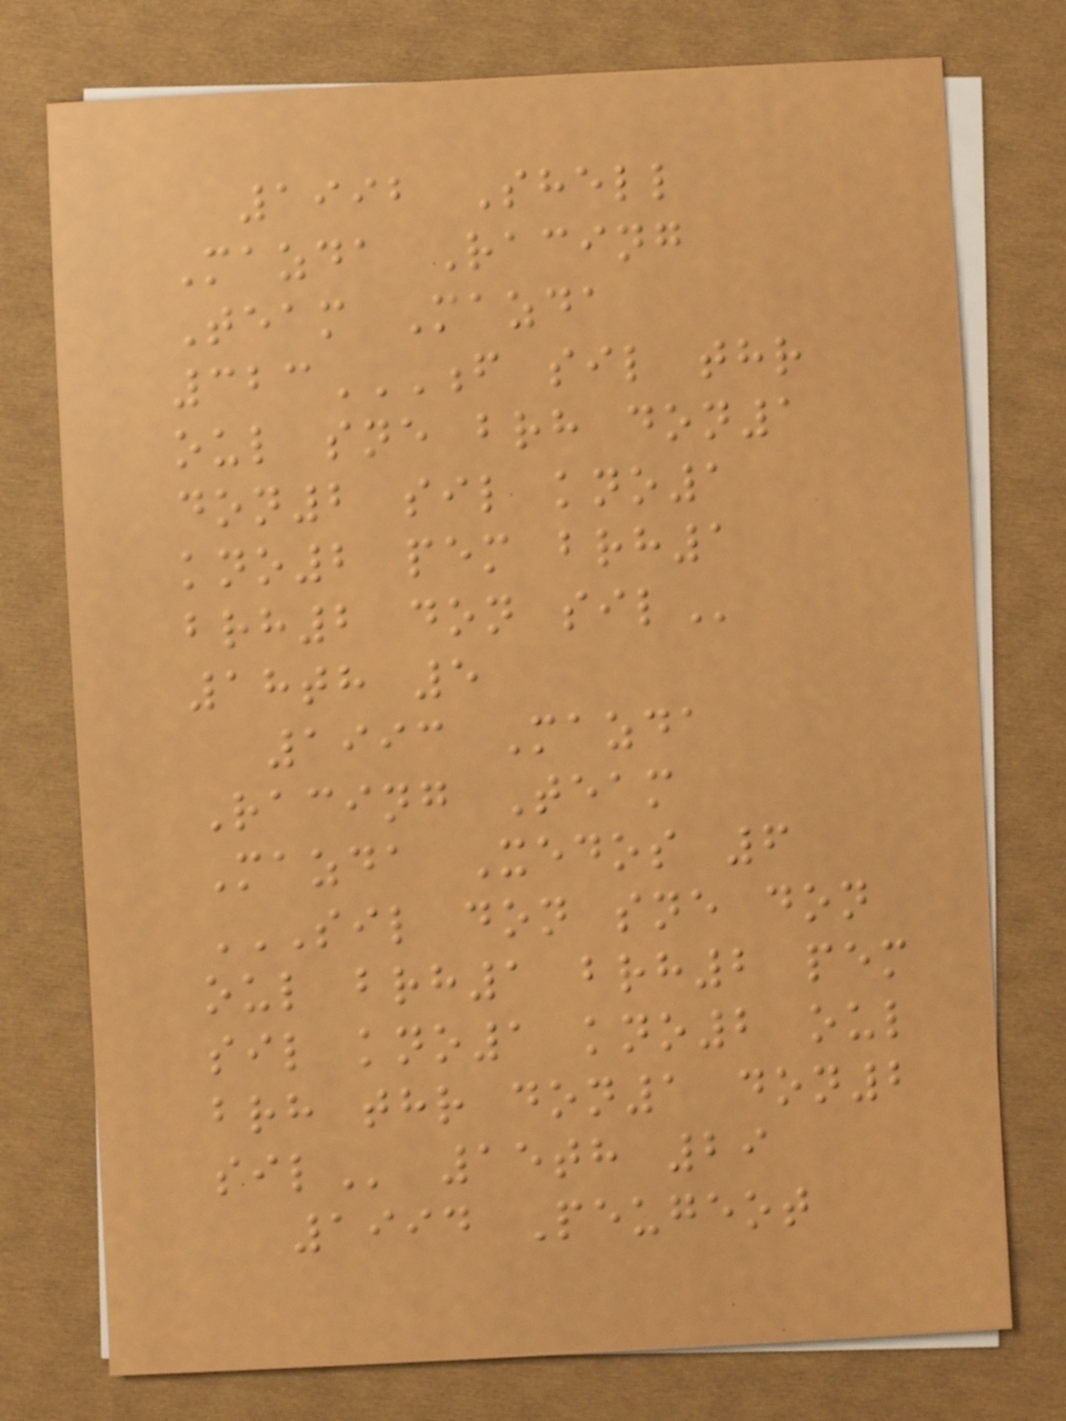1992 Shell
Mazda Racing
Team Mazda
323F SIL THR
OUL SNE BRH DON1
DON2 SIL KNO1
KNO2 PEM BRH1
BRH2 DON SIL
18th 5
1993 Mazda
Racing Team
Mazda Xedos 6
SIL DON SNE DON
OUL BRH1 BRH2 PEM
SIL KNO1 KNO2 OUL
BRH THR DON1 DON2
SIL 15th 29
1994 Peugeot
